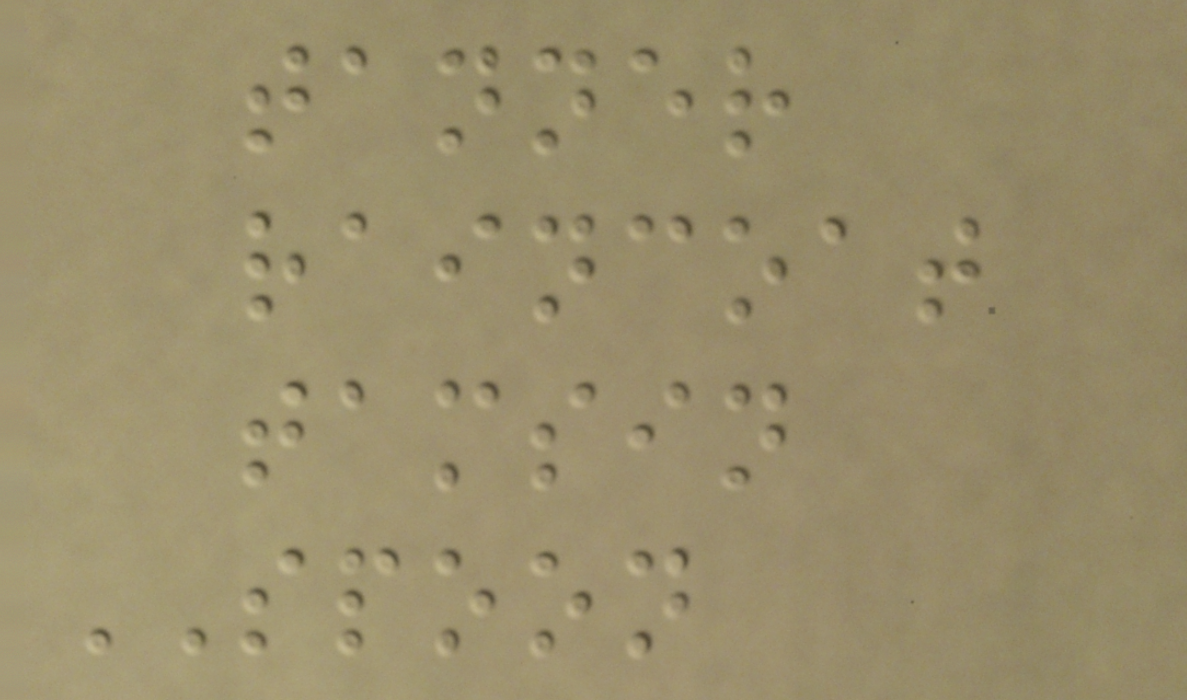tanner
raincoat
tamsin
SPOON
